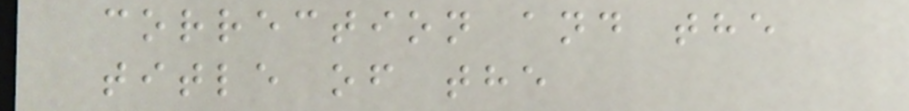correction and the
title of the
